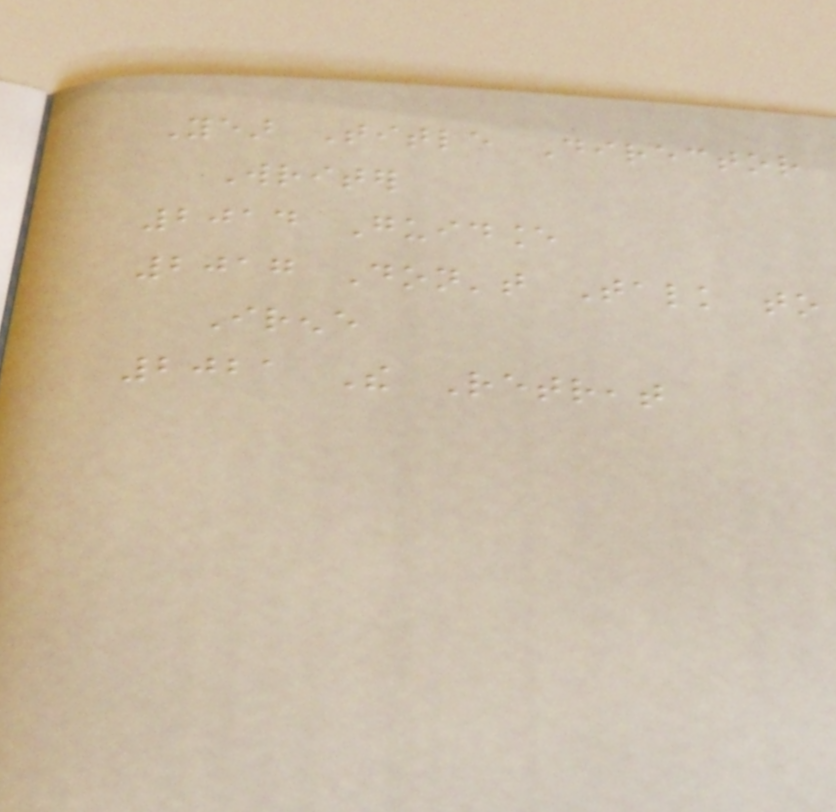Year Title Director
Writer
2014 Guidance
2017 Don't Talk to
Irene
2021 The Retreat
